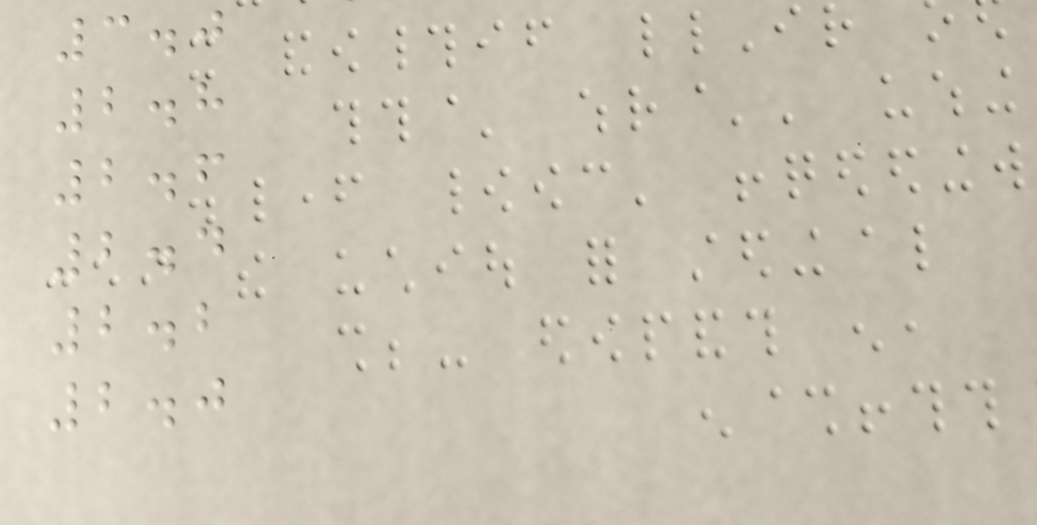3.0
2.8
2.6
2.4
2.2
2.0
